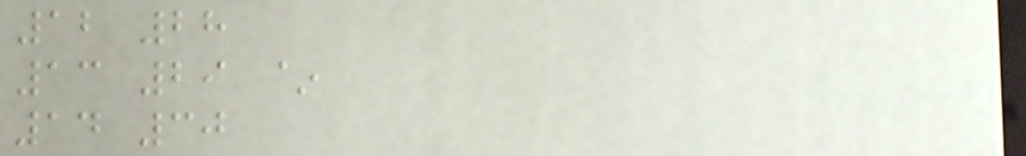12 28
13 29 ~
14 30
